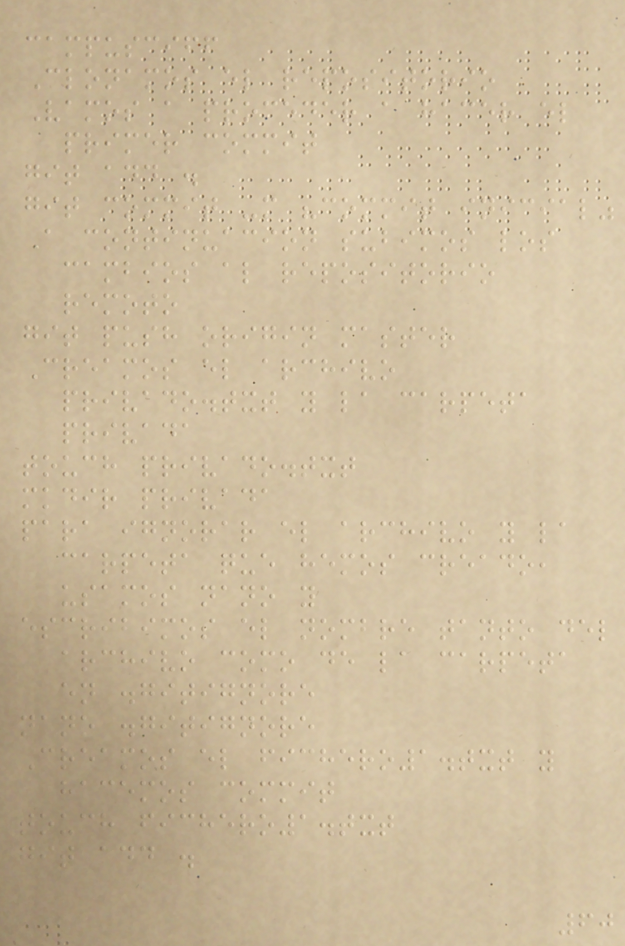campusciff
Clonamos el repositorio
Vamos a proceder a hacer el
primer commit
git add .
git commit -m "commit inicial"
A continuacion subimos los
cambios al repositorio
remoto
git push origin master
Creamos el archivo
privado.txt y la carpeta
privada
touch privado.txt
mkdir privada
para ignorar el archivo y la
carpeta que hemos creado,
usamos nano y
escribimos el nombre tanto del
archivo como de la carpeta
en .gitignore
nano .gitignore
Creamos el fichero1.txt y
hacemos commit
touch fichero1.txt
git add .
60
